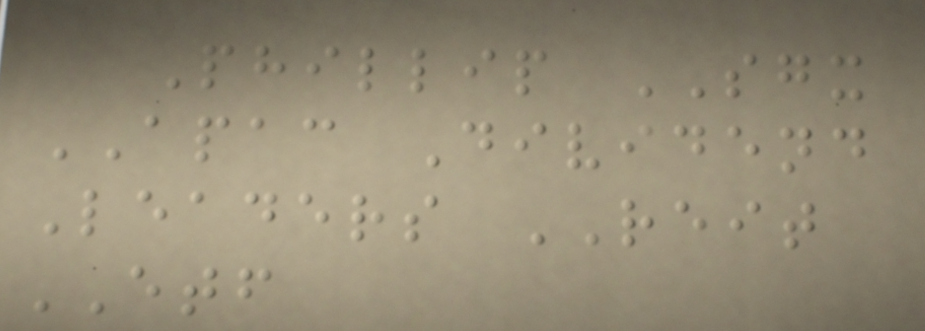Phillip SGX
APAC Dividend
Leaders REIT
ETF
